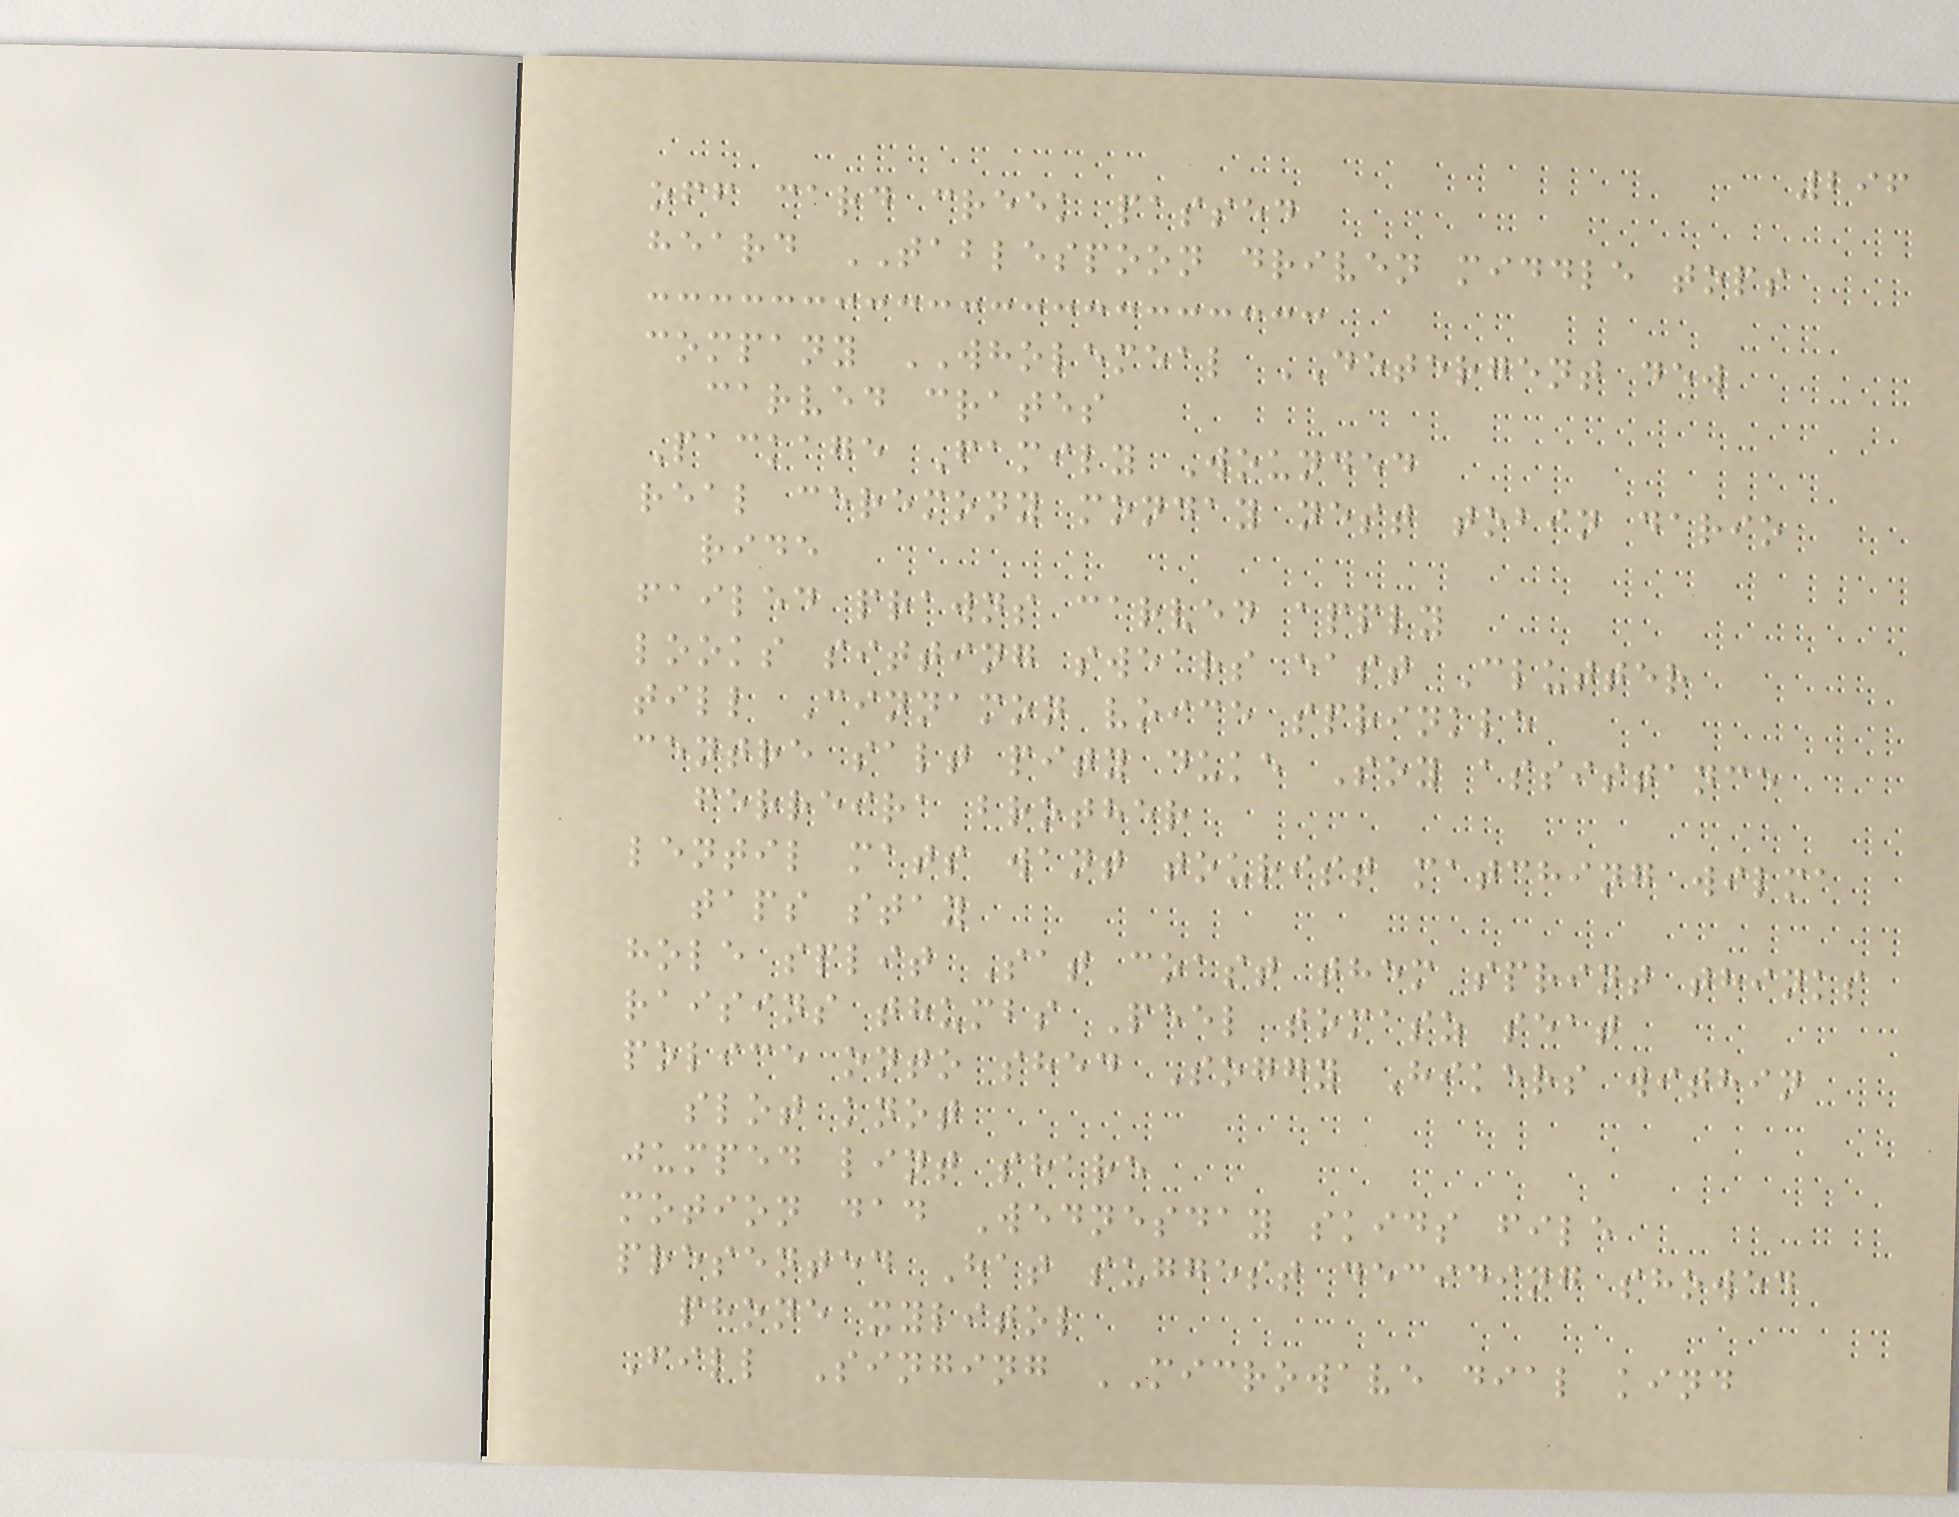296
off card creek passed
heard TABLESPOON driven middle tops
company WHOLEMEAL DETERGENT dew
carved crates
Package Family Wounded
real ceremony monday nest tobin dario
ride
failed prawns carved apply
looks sitting swears east Clutter
till Cinnamon voice sprinkle
centre salt pity duke Soy assistance
ferreira brother
lentil mats want tourist matching wilma
taps stay
hole split Sat coast them sprint thinks
raisins thumbs Peel tomasz seat
police onto shed Soggy Hikers within
slot knot
jumped lint share
motion dad Wednesday skids file
presented Hat suggest deciding showed
phone xylitol
Fill Singing MICROWAVE dial kind
